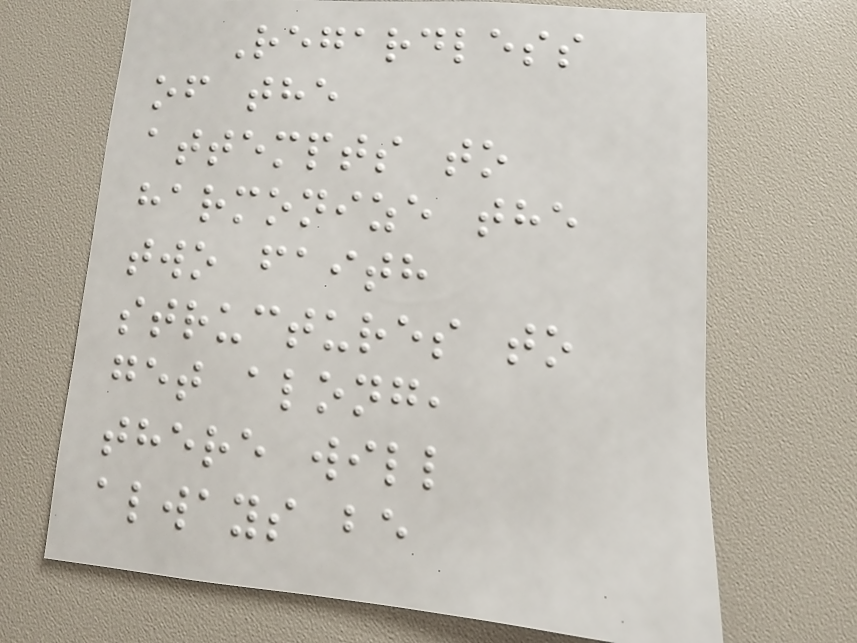Regardless
of the
attempts to
harmonize the
two faith
structures to
get along,
there will
always be
